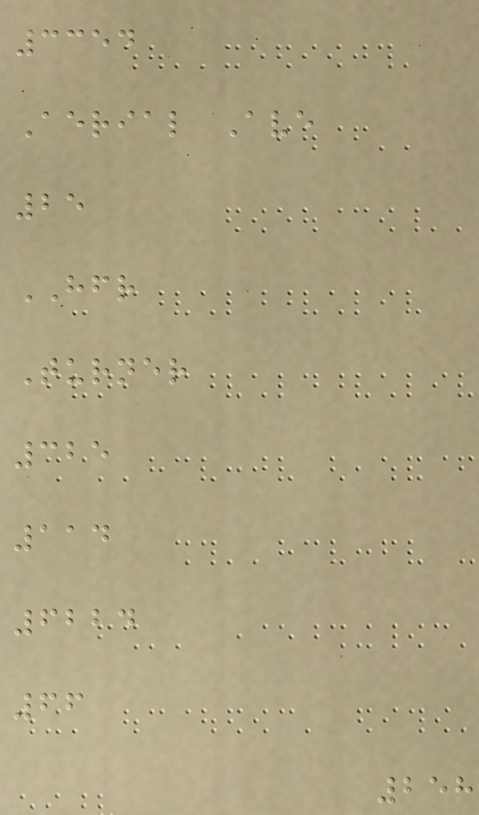3354
Aerial Ave
25
HFR
Turner
325
114
6224
66
258
